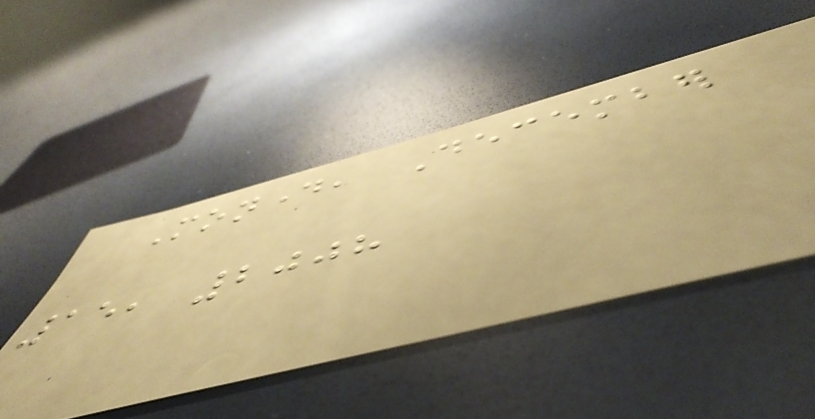Monday, December
15, 2008
